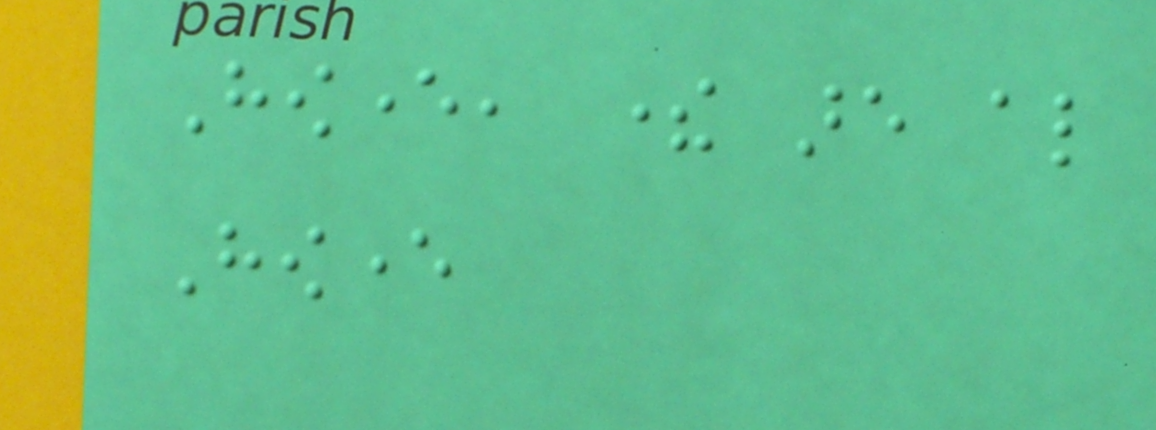However, there are also
However
